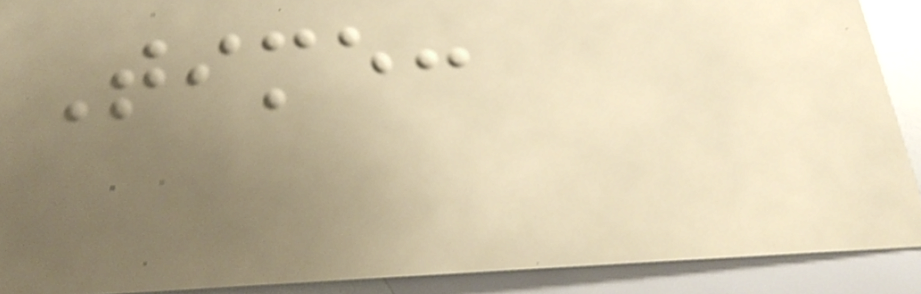Time:
